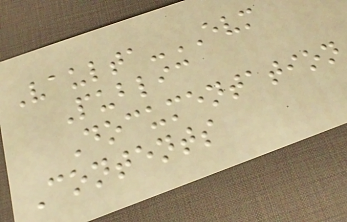Vaulta-EVM
Public
Documentation
Contents
